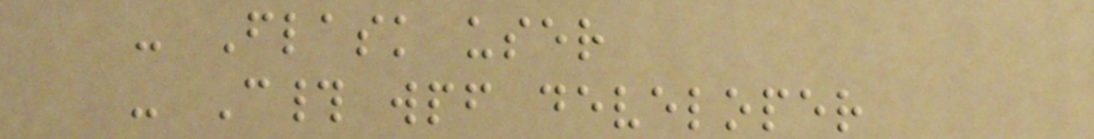- Flask user
- C# wpf developer
